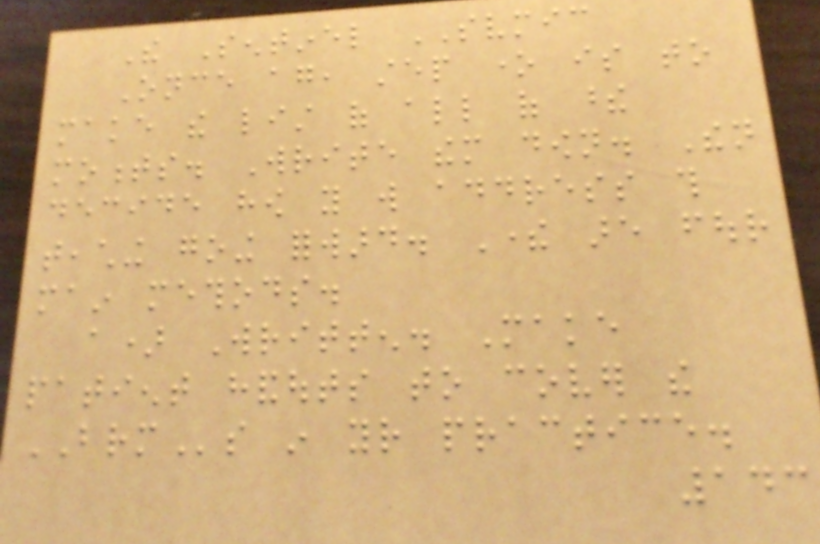The Sentinel SVMIC
Once again, step one is to
make the list of all of these
moments. Write them down. Then
decide how you will address this
teaching going forward. There are four
main methods.
a) Written. Make
patient handouts to cover the
BRMs in your practice.
143
